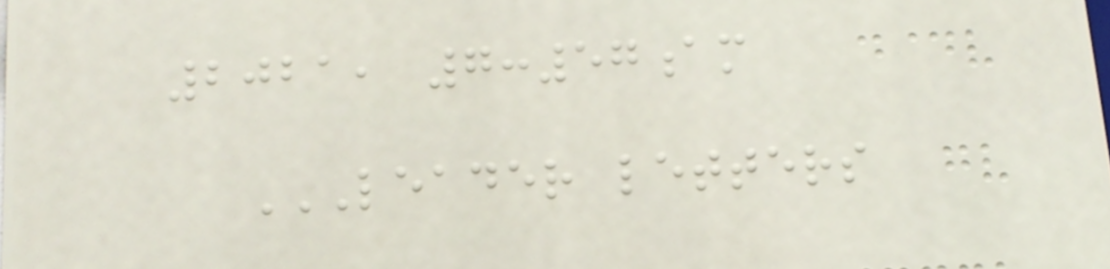2021, 7:57am
LEADER LETTERS
